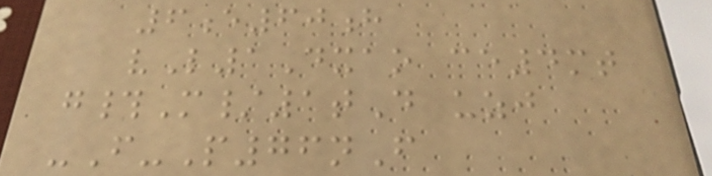6e60h
vL1Dxao ce4mt
g#M/1tD uzj
-F-P76nF
